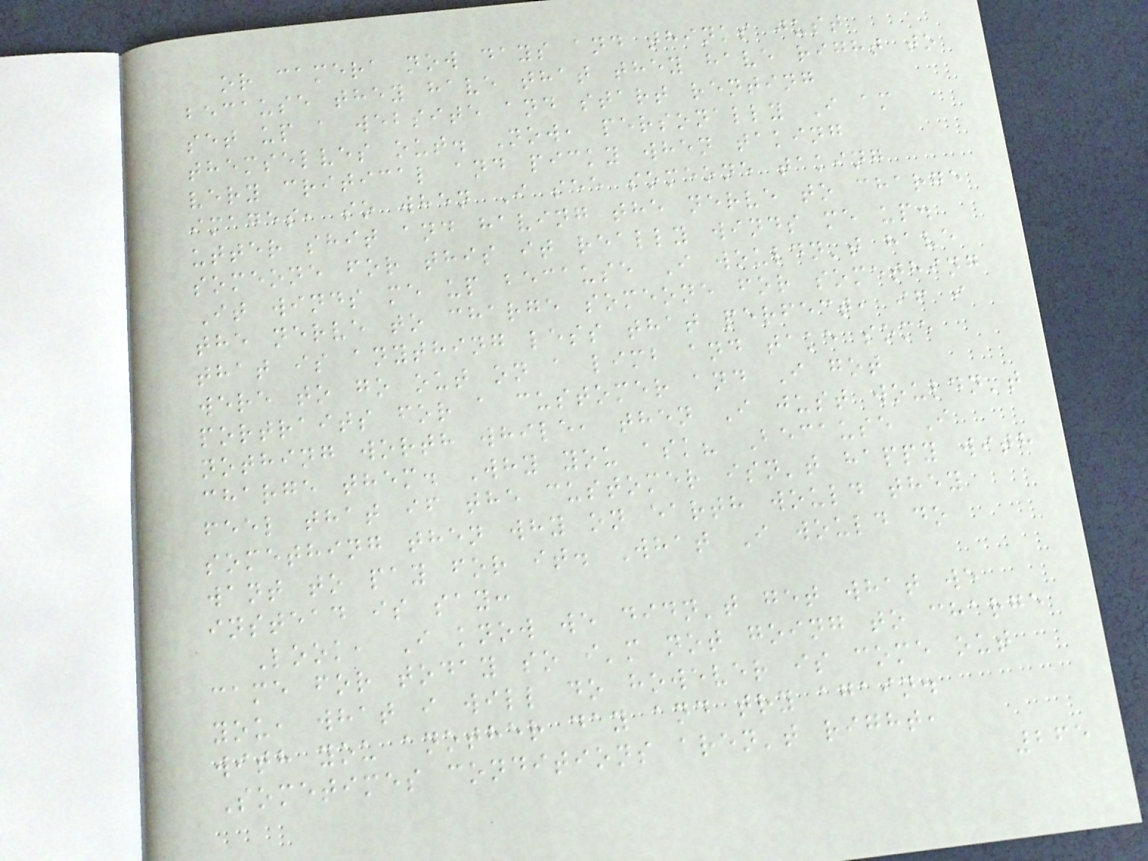or camera now days and thinks just
because they have that they have right to
set up a website and start renting
themselves out. Now, personally I am
very critical and picky when taking
images, so when I see someone taking
utter shit and having the nerve to charge
someone for this it really winds me up.
It winds me up because I wouldn't have
the nerve to charge someone for something
that is anything less that perfect, if i
were to go out on a limb and take some
portraits for a customer and I got
nothing worth while, then I just wouldn't
charge them. Why you ask? Because I
feel that if the customer isn't happy with
something then why on earth would they
want to pay for it. What I would do
instead is say:
Look, I know we didn't get what we
came for today so i'm not going to charge
you, what i will do however is come out
with you another day and try again.
Sometimes conditions aren't right,
265
